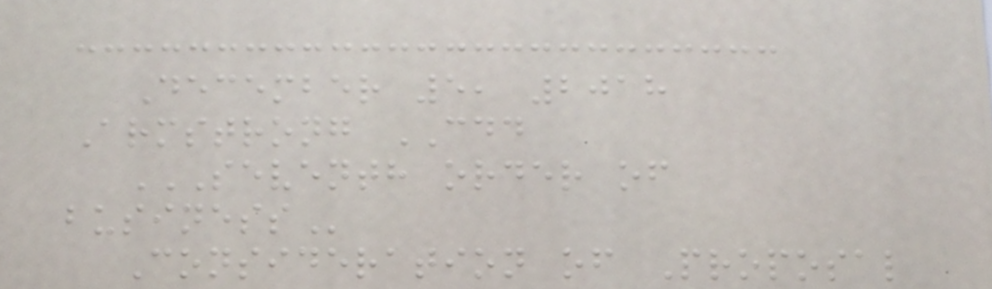December 5, 2018
Armstrong CDD
SEVENTH ORDER OF
BUSINESS
Consideration of Proposal
